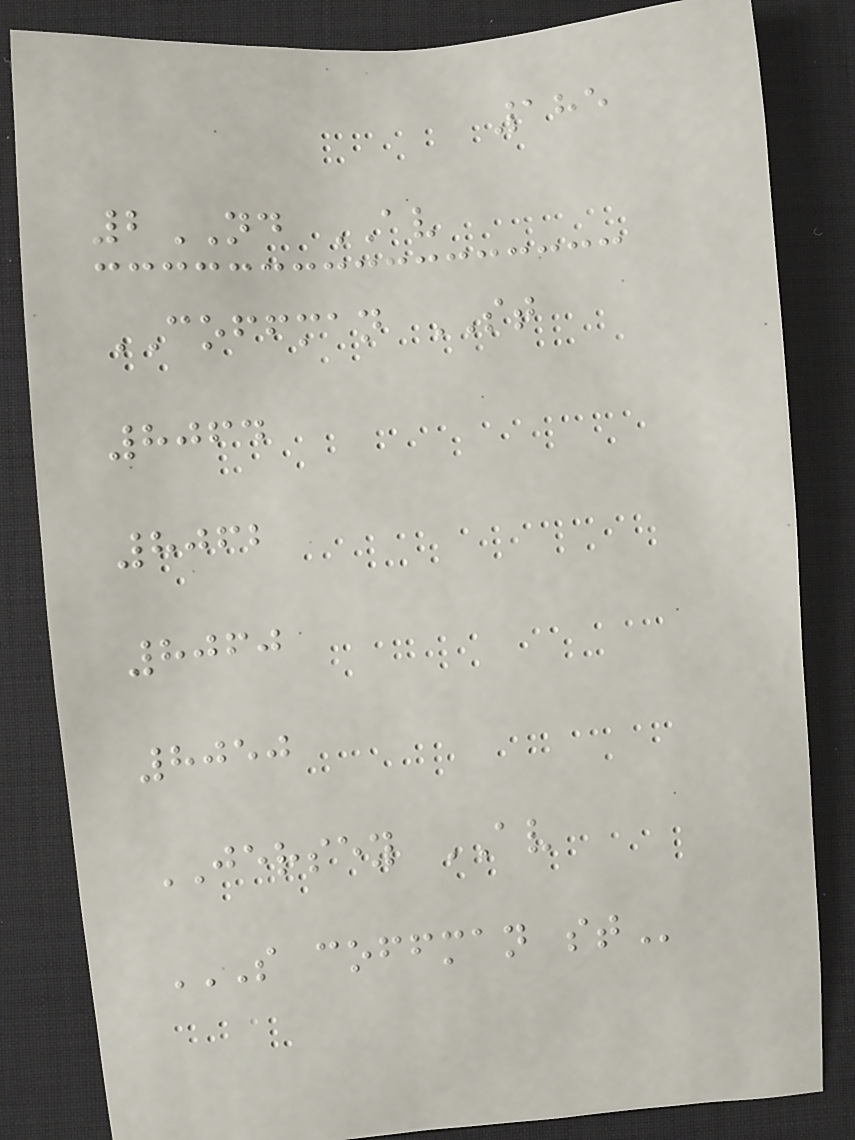185
2ND AV
COFFMAN ST
8064
8062
8060
8050
JERSEY AV
S COFFMAN ST
